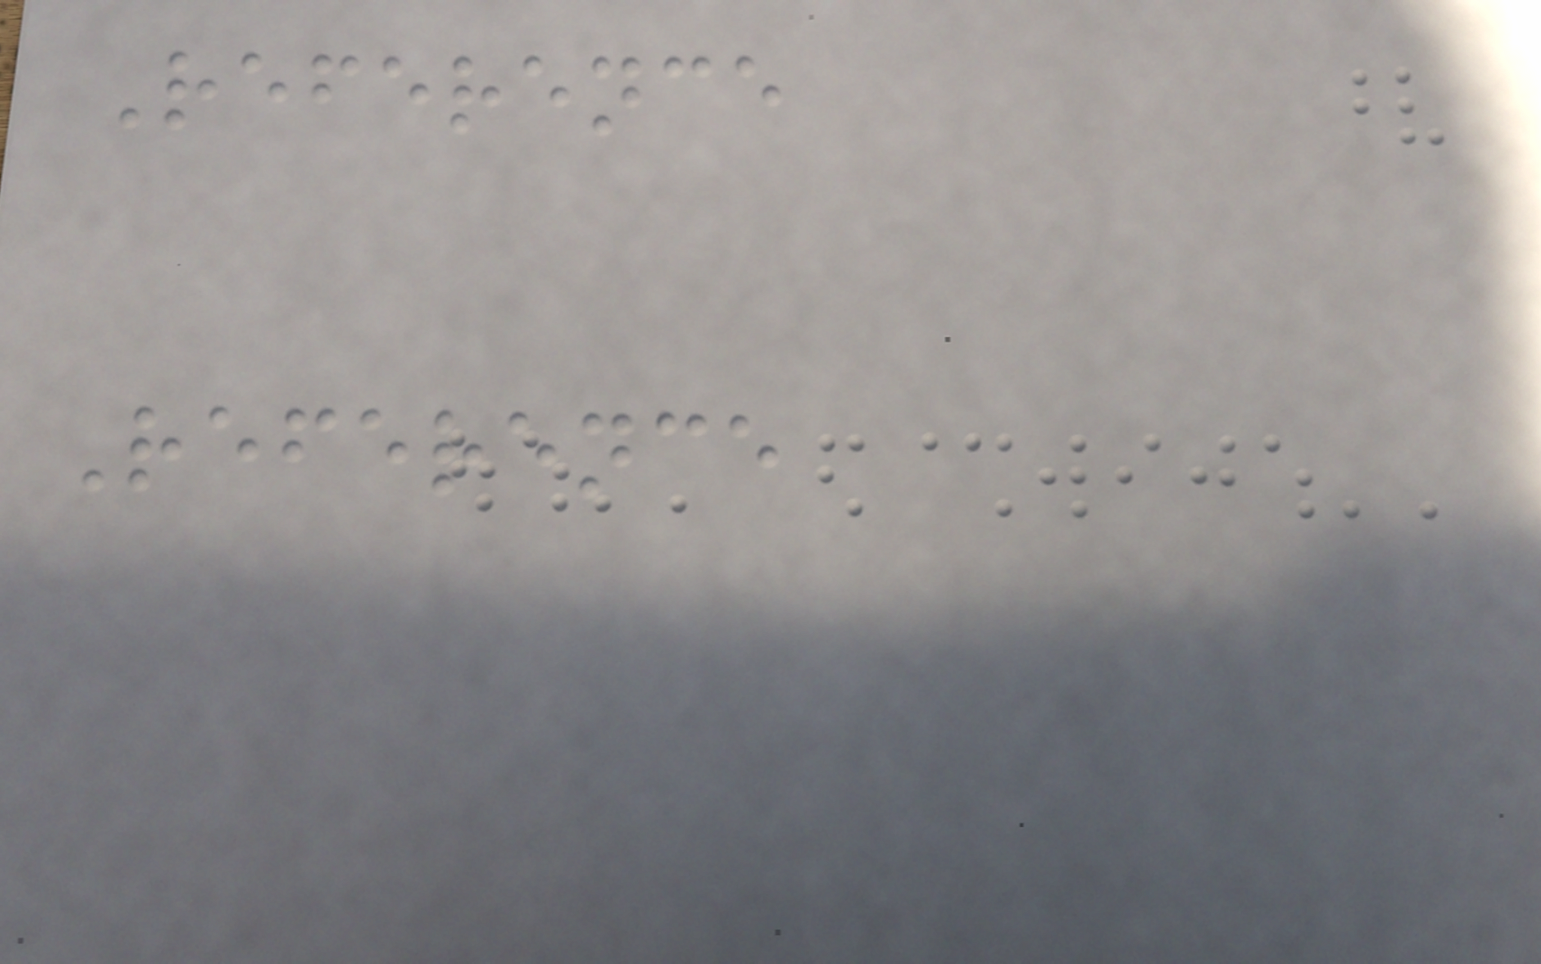Reference
Reference
